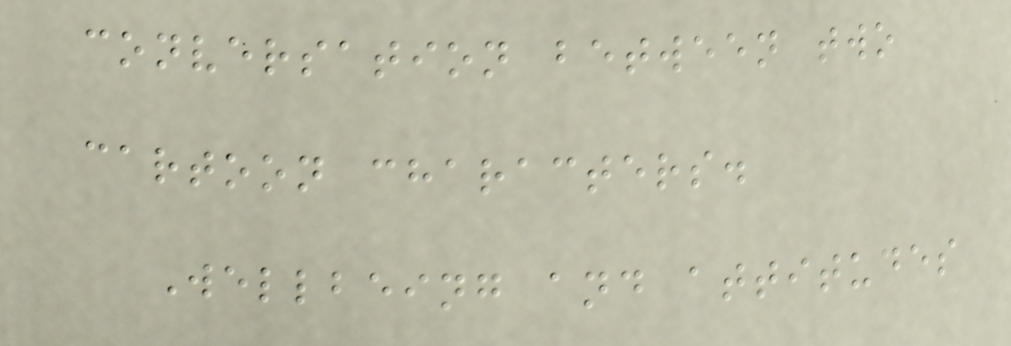conversation between two
cartoon characters.
Wellbeing and attitudes
